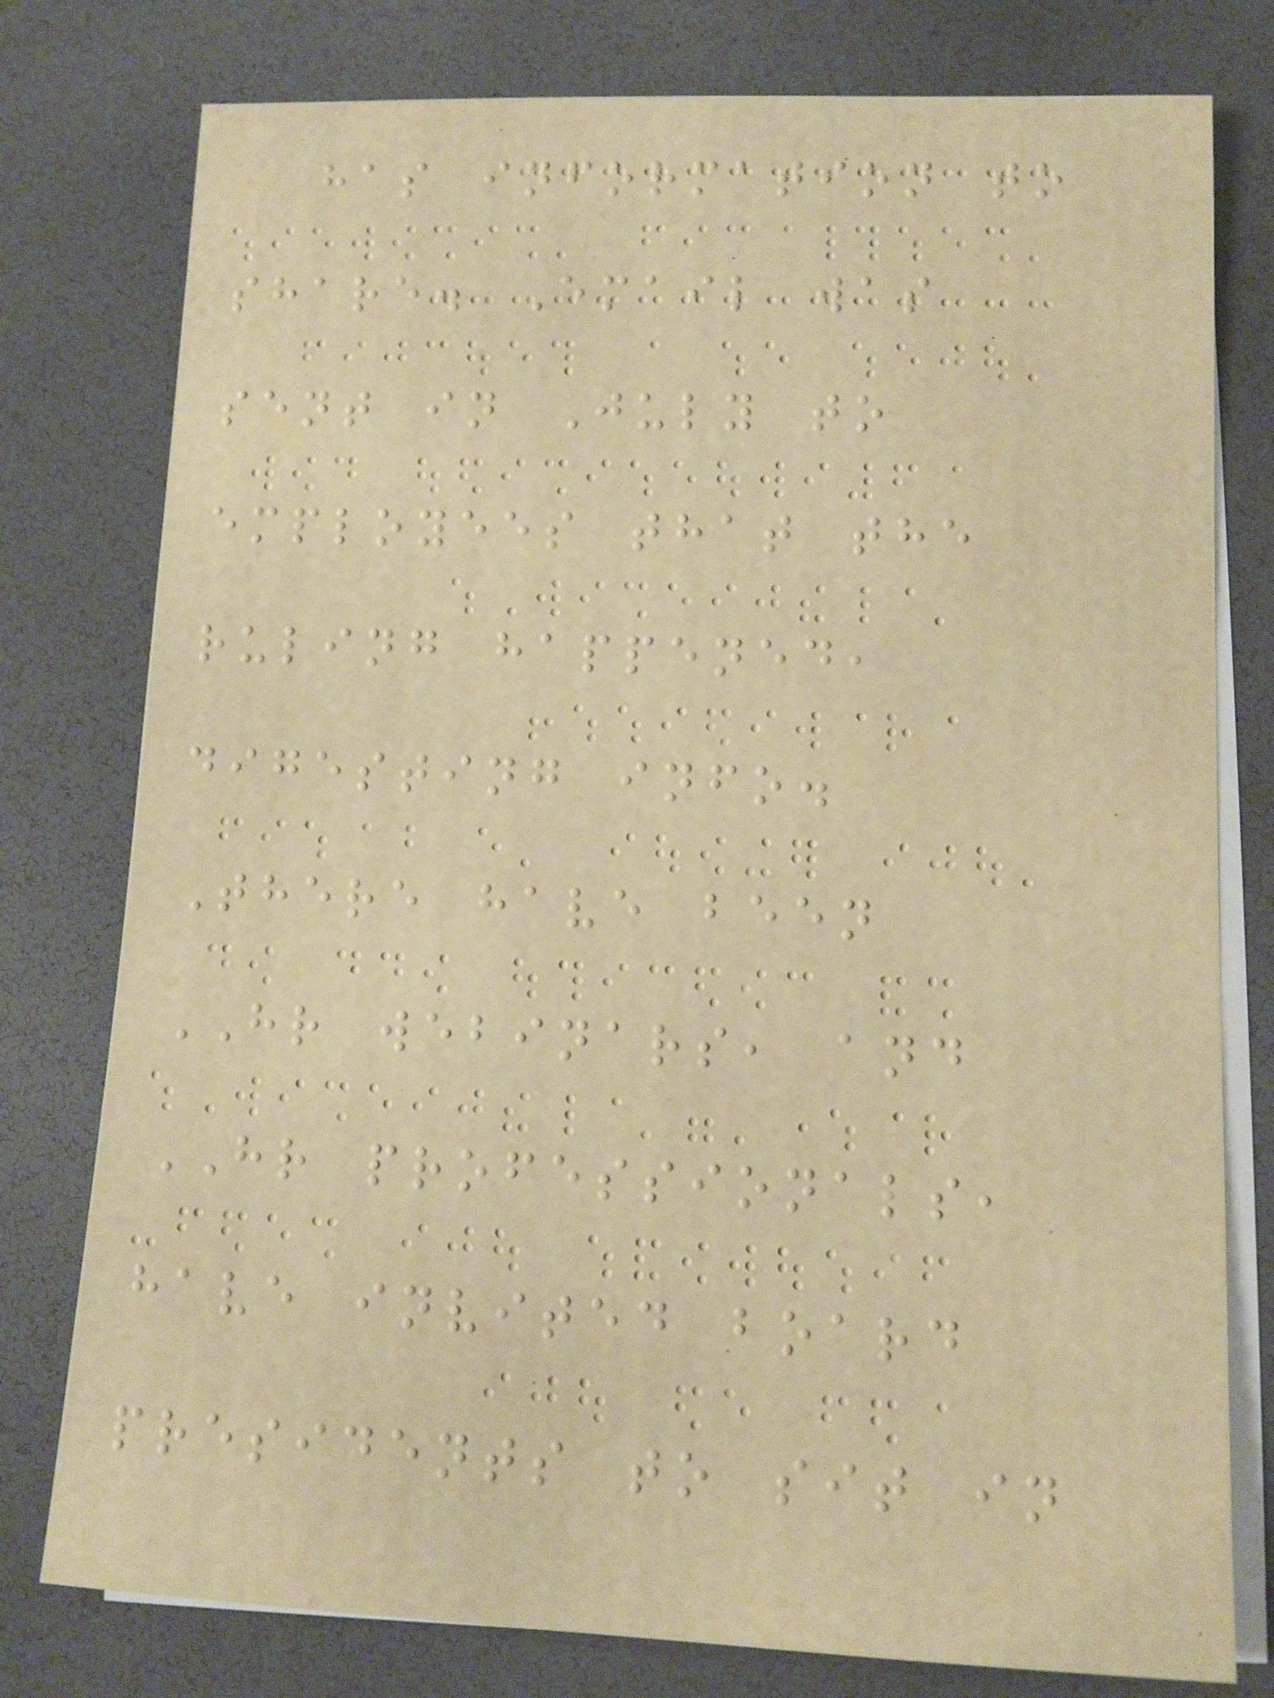has information to
share. Email was
sent in July to
employees that the
ruling happened,
digesting info.
There have been
HR webinars, and
HR professionals,
have invited board
presidents to sit in
